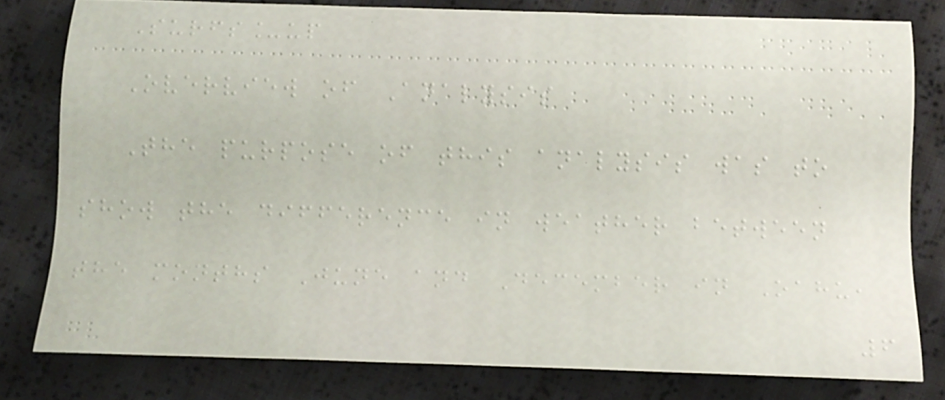Surfs_up
Overview of Analysis
The purpose of this analysis was to
show the difference in weather between
the months June and December in Oahu,
6
